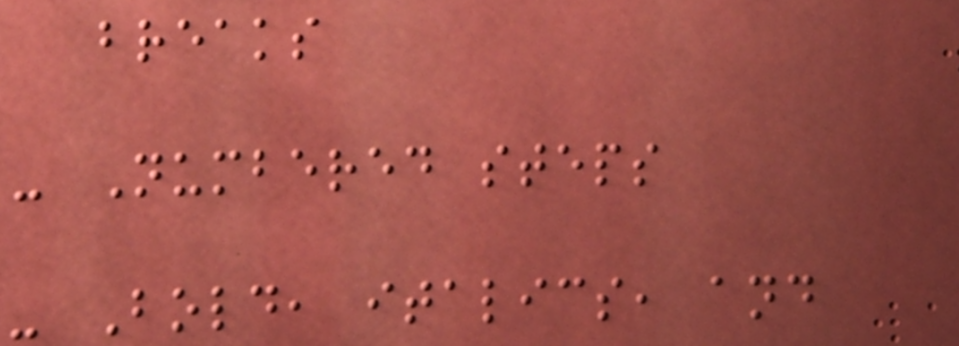breaks
- Numbered steps
- Bold, italics, and
